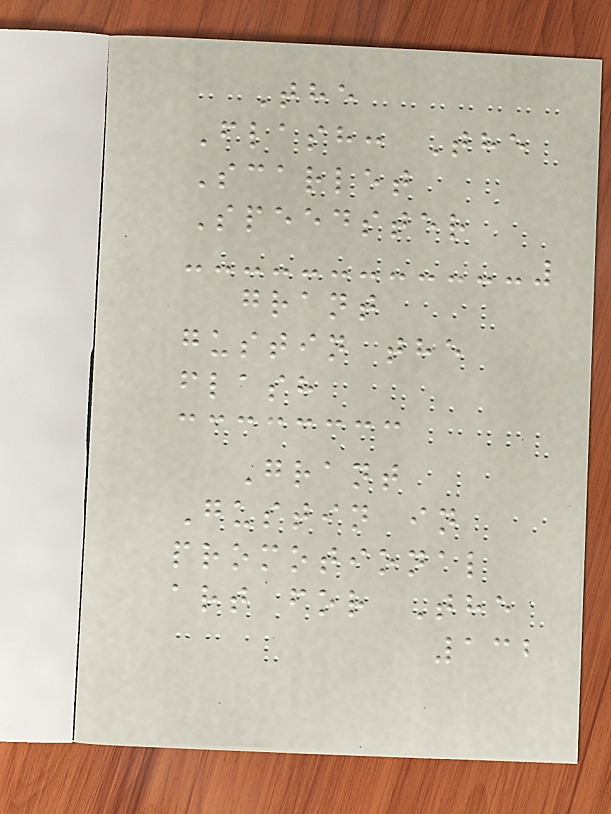The
Flash: The
Scarlet
Speedster
grant
gustin the
flash
Grant
Gustin in
promotional
art for The
132
